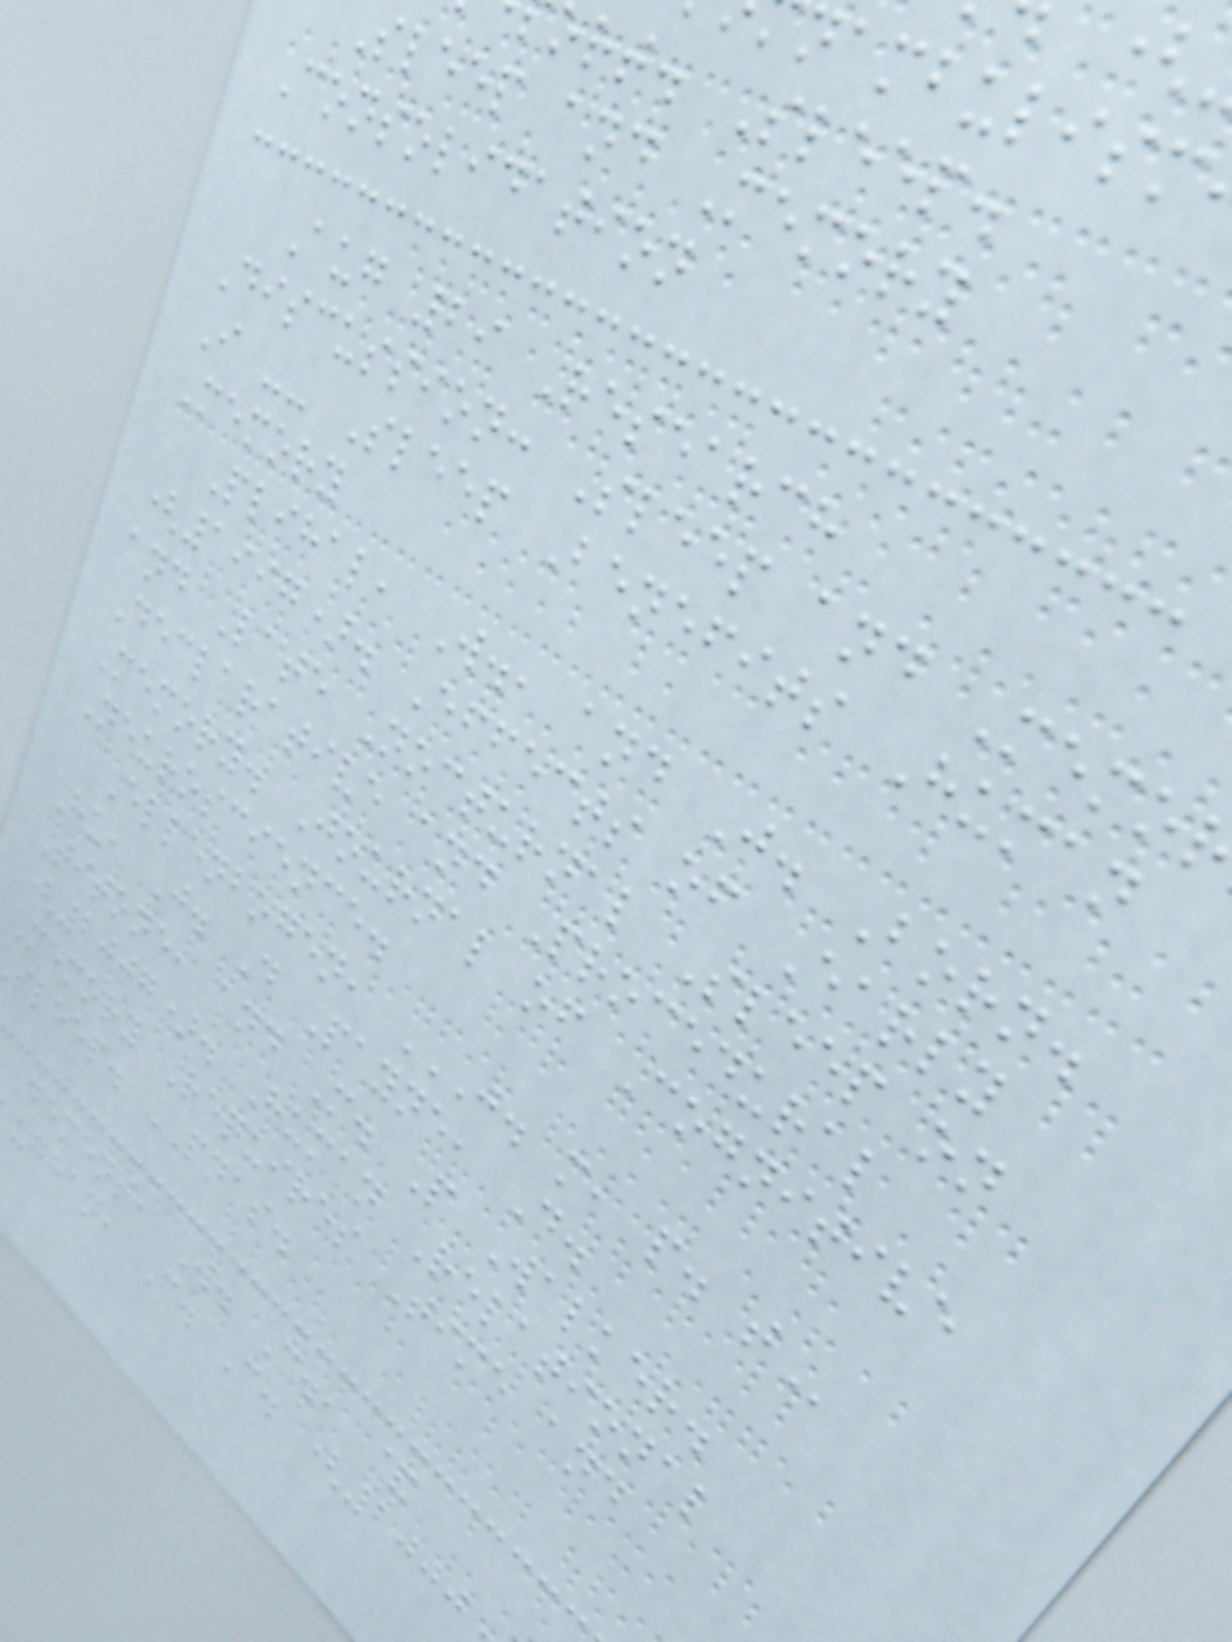ort. Sleep.
Sleep and Memory
Consolidation
Aug 29 Research
Discussion: Sleep and Memo
I -- Sleep Benefits Human
Memory
Plihal, W., and J. Born.
(1997). Effects of Early
and Late Nocturnal Sleep on
Declarative and Procedural
Memory. Journal of Cognitive
Neuroscience.
Ellenbogen, J. M, P. T
Hu, J. D Payne, D.
Titone, and M. P Walker.
(2007). Human Relational
Memory Requires Time and
sleep. PNAS.
Dement, W. C., &
ughan, C. C. (2000
